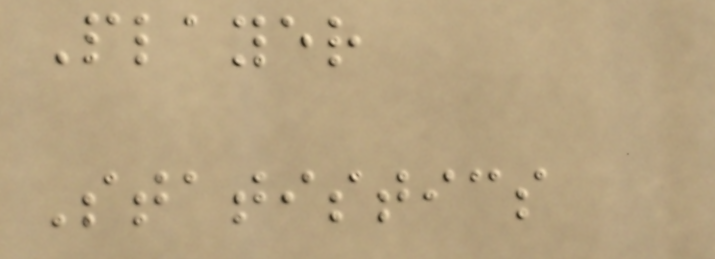Player
Statistics
